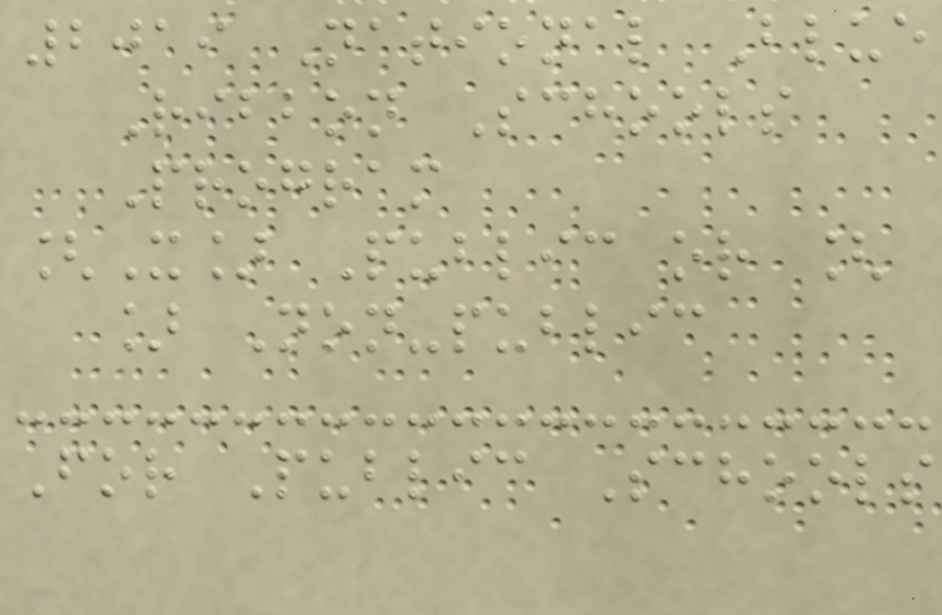2019 National Blue
Ribbon Schools
Program
[X] Public or [
] Non-public
For Public Schools
